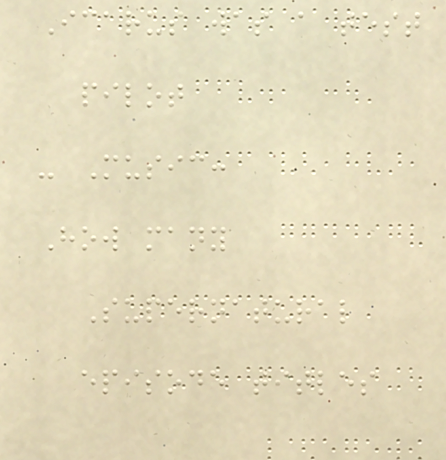Icarus was a test
pilot
- Music:
How many
Supernatural
episode titles
